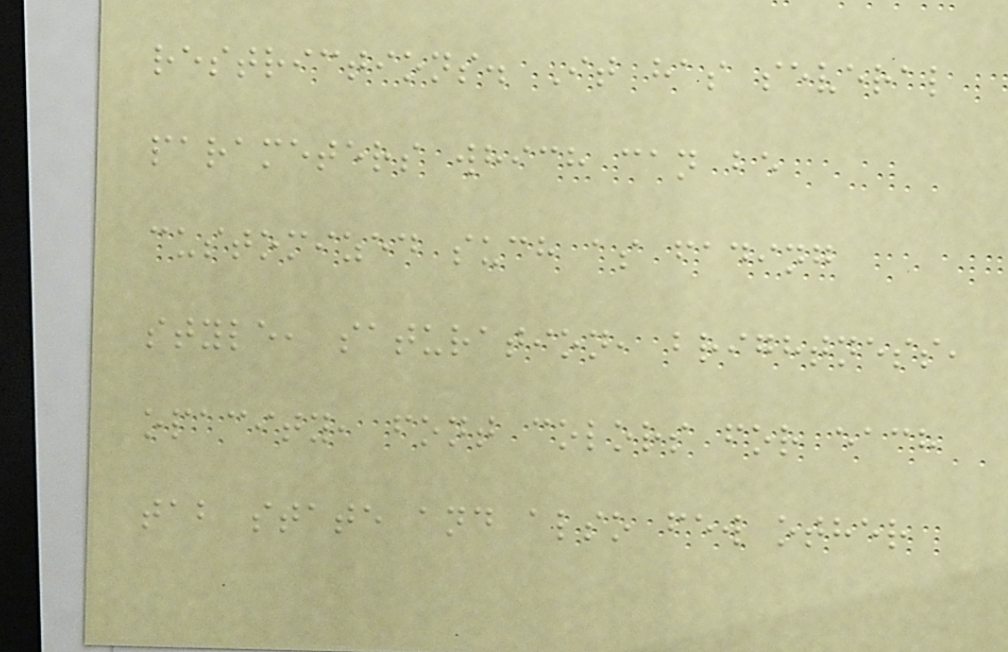restrictions. It has several
parameters which can be
customized such as fading
style, saturation, brightness,
opacity, font colors for each
tab state and also few other
